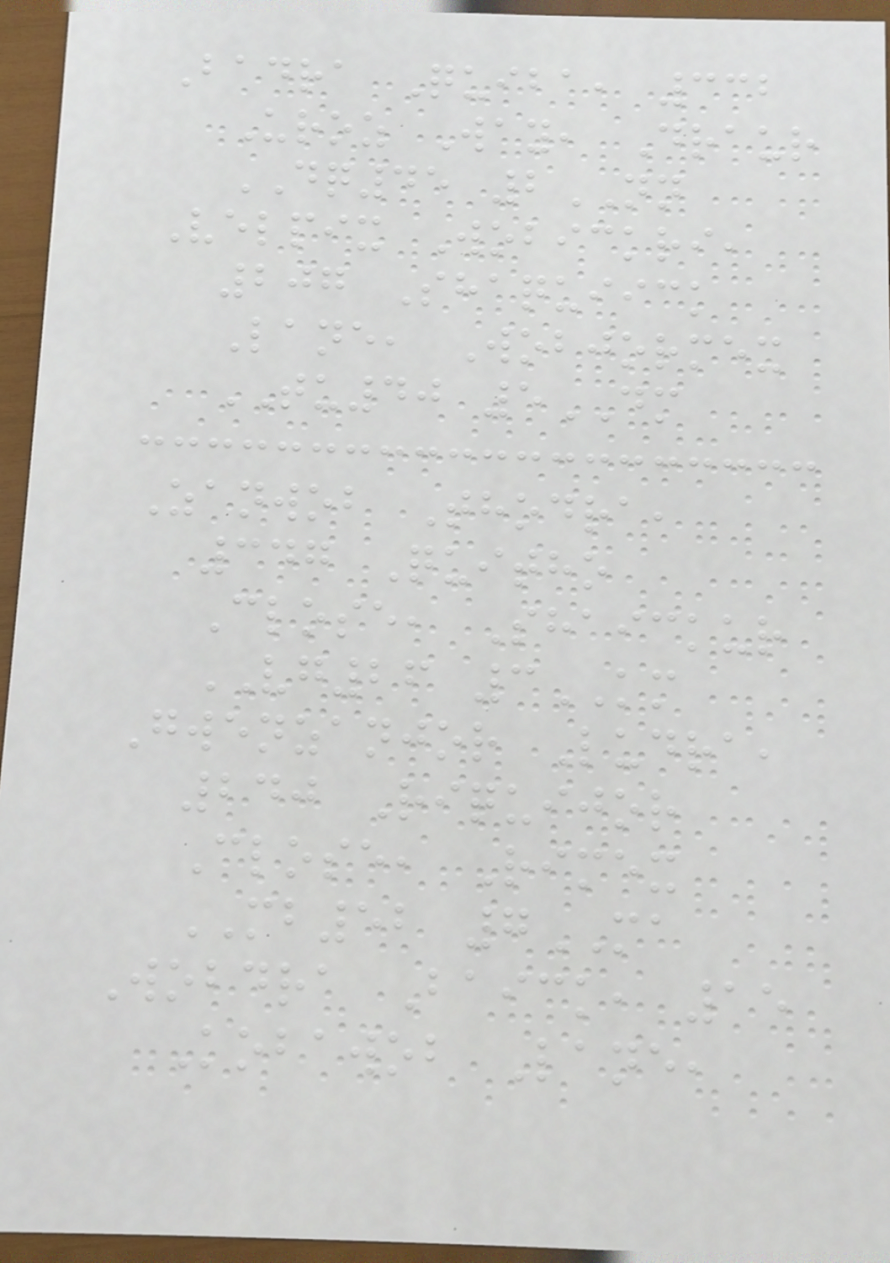Badra Quiba, 332
Uroz Way, Draur
DQ45 2NN
Velpix Wobickri,
207 Shaquiick
Lane, Wobjormex
TU40 5DM
Zanwob Thodra,
347 Quitho
Close, Shaickur
VG26 3KM
Gwenzanjor Ludra,
240 Riquijor
Close, Rimex
MB52 7MA
Wobdra Baick, 15
Kobawob Lane,
